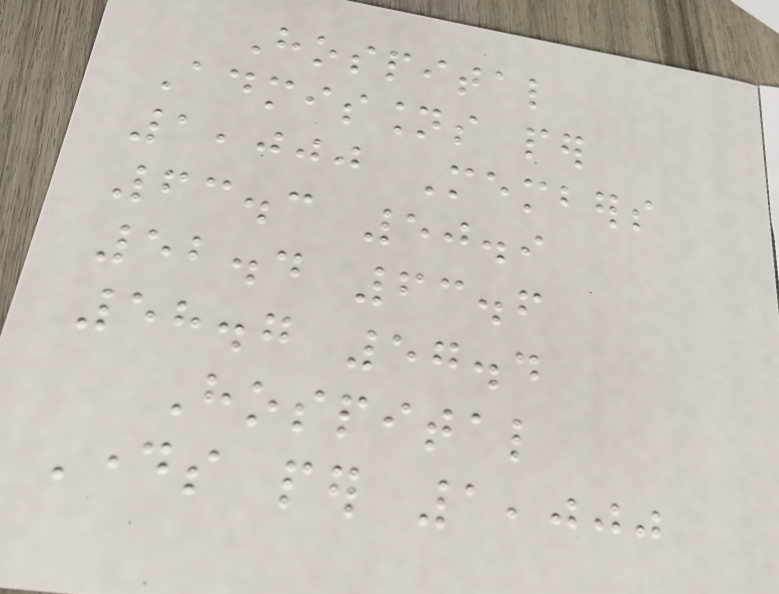Hospital
Admissions per
1,000 Members
63.3 50.9
52.4 63.6
58.7 57.4
Hospital
Days per 1,000
